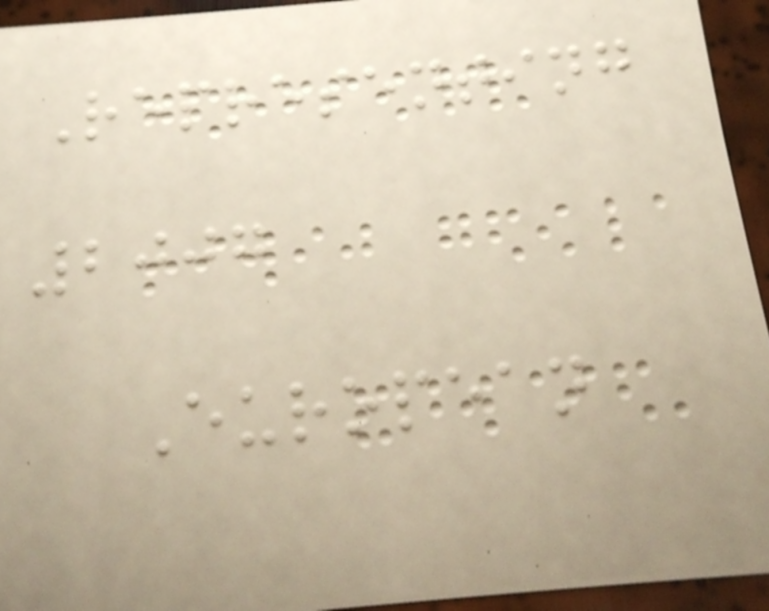Representing
2007
European
